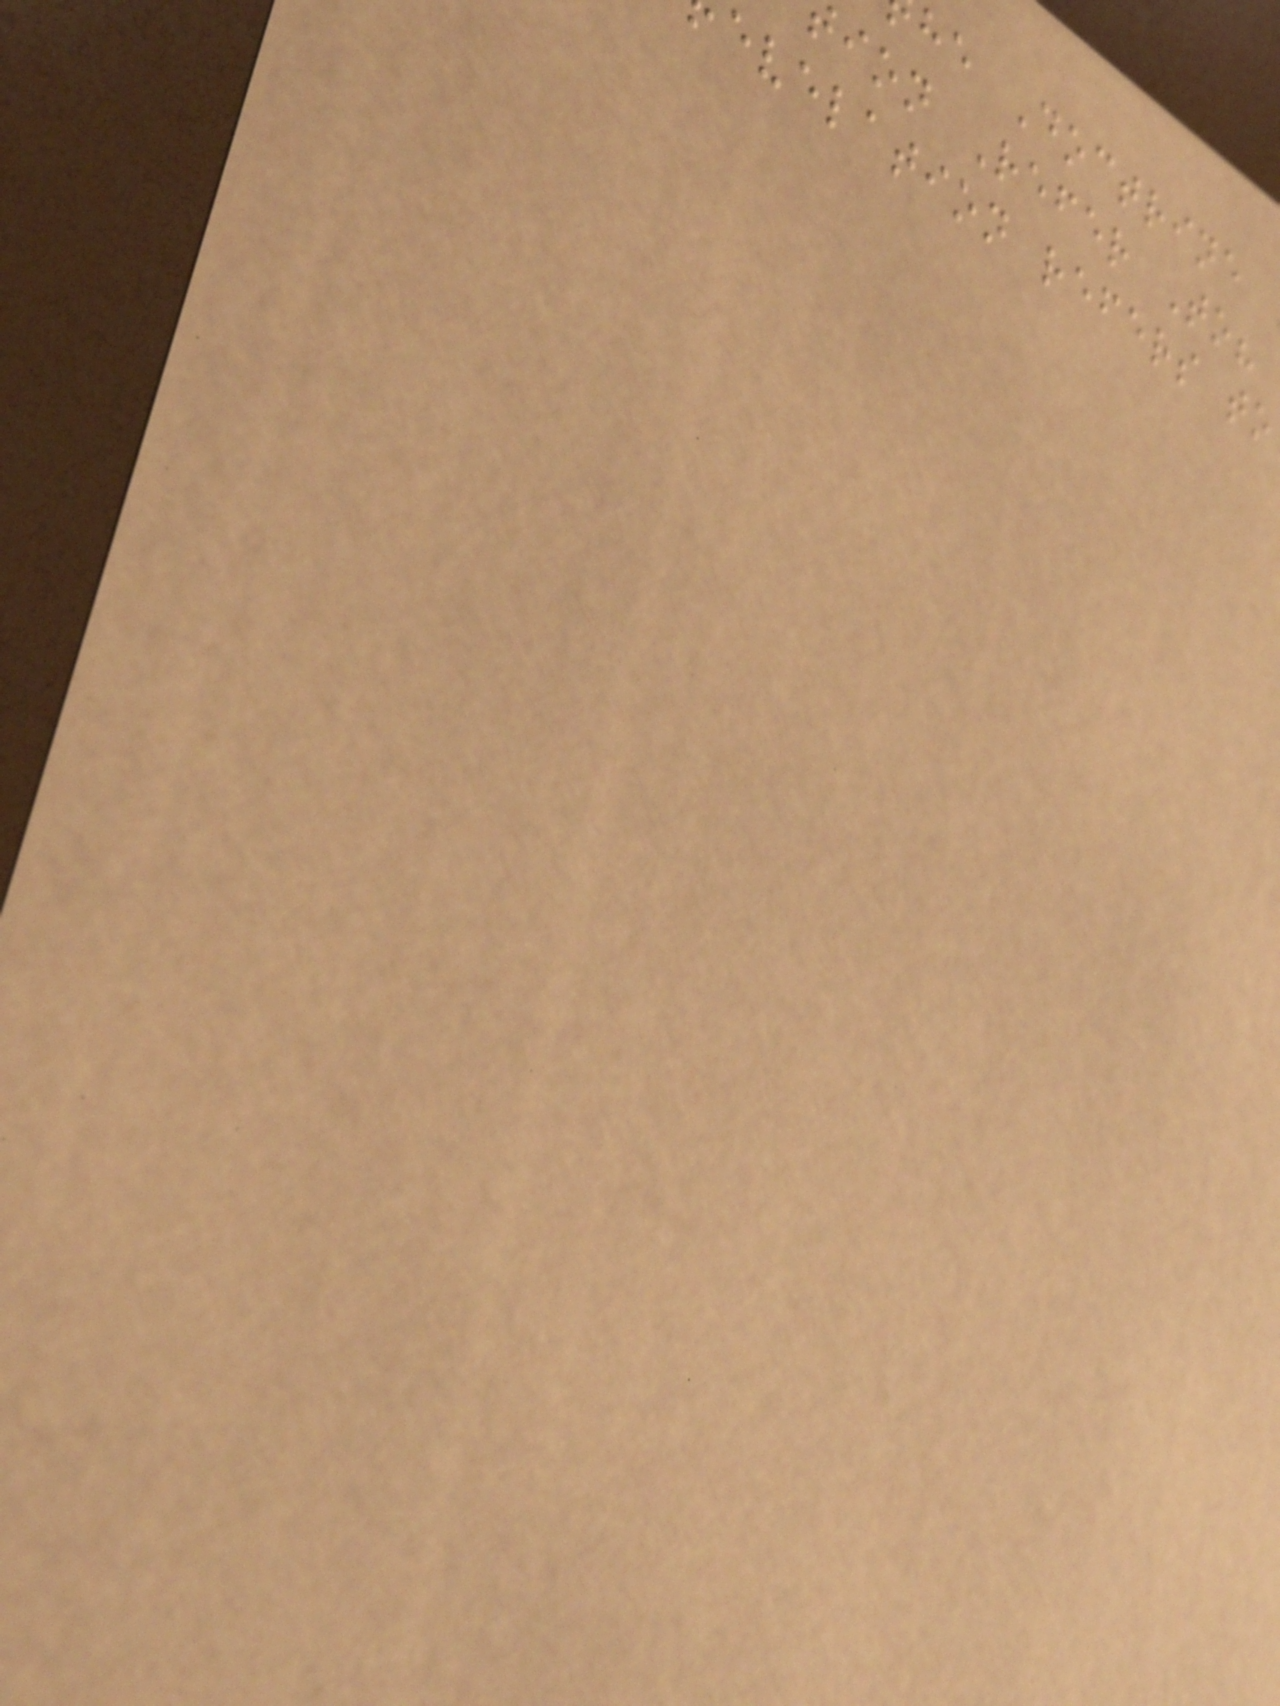he Doctrine
ion Refer To?
evelation refers to
